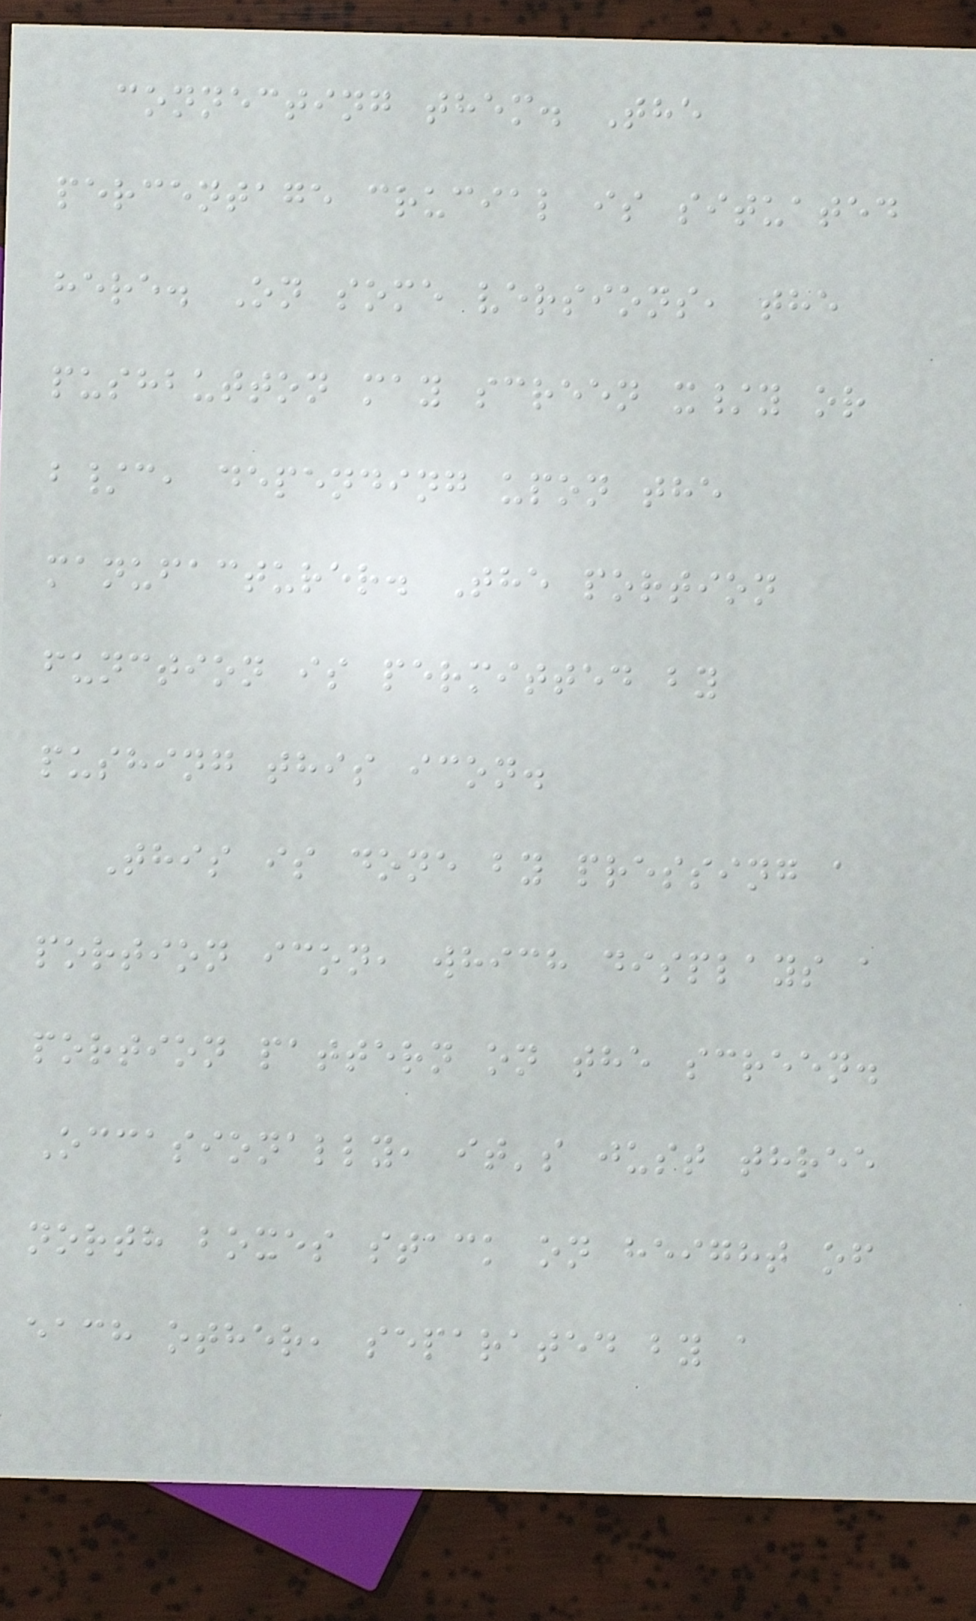connecting them. The
percentage crucial is situated
here. On some versions, the
pushbutton may screen x/y or
b/c, depending upon the
manufacturer. The portion
function is permitted by
pushing this icon.
This is done by pressing a
portion icon, which displays a
portion pattern on the screen.
Occasionally, it's just three
north boxes stack on height of
each other, separated by a
